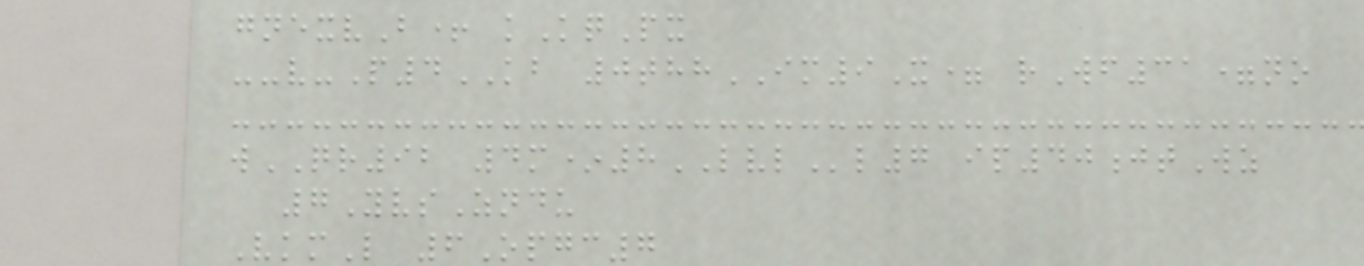gnexvB+ kKqPx
--v-P4KB 0thhIM9X= rWf31=no
wQR92 4m*8LVLl7 ip40jtWz
7YvsZndu
VkmL 6Opgc7
